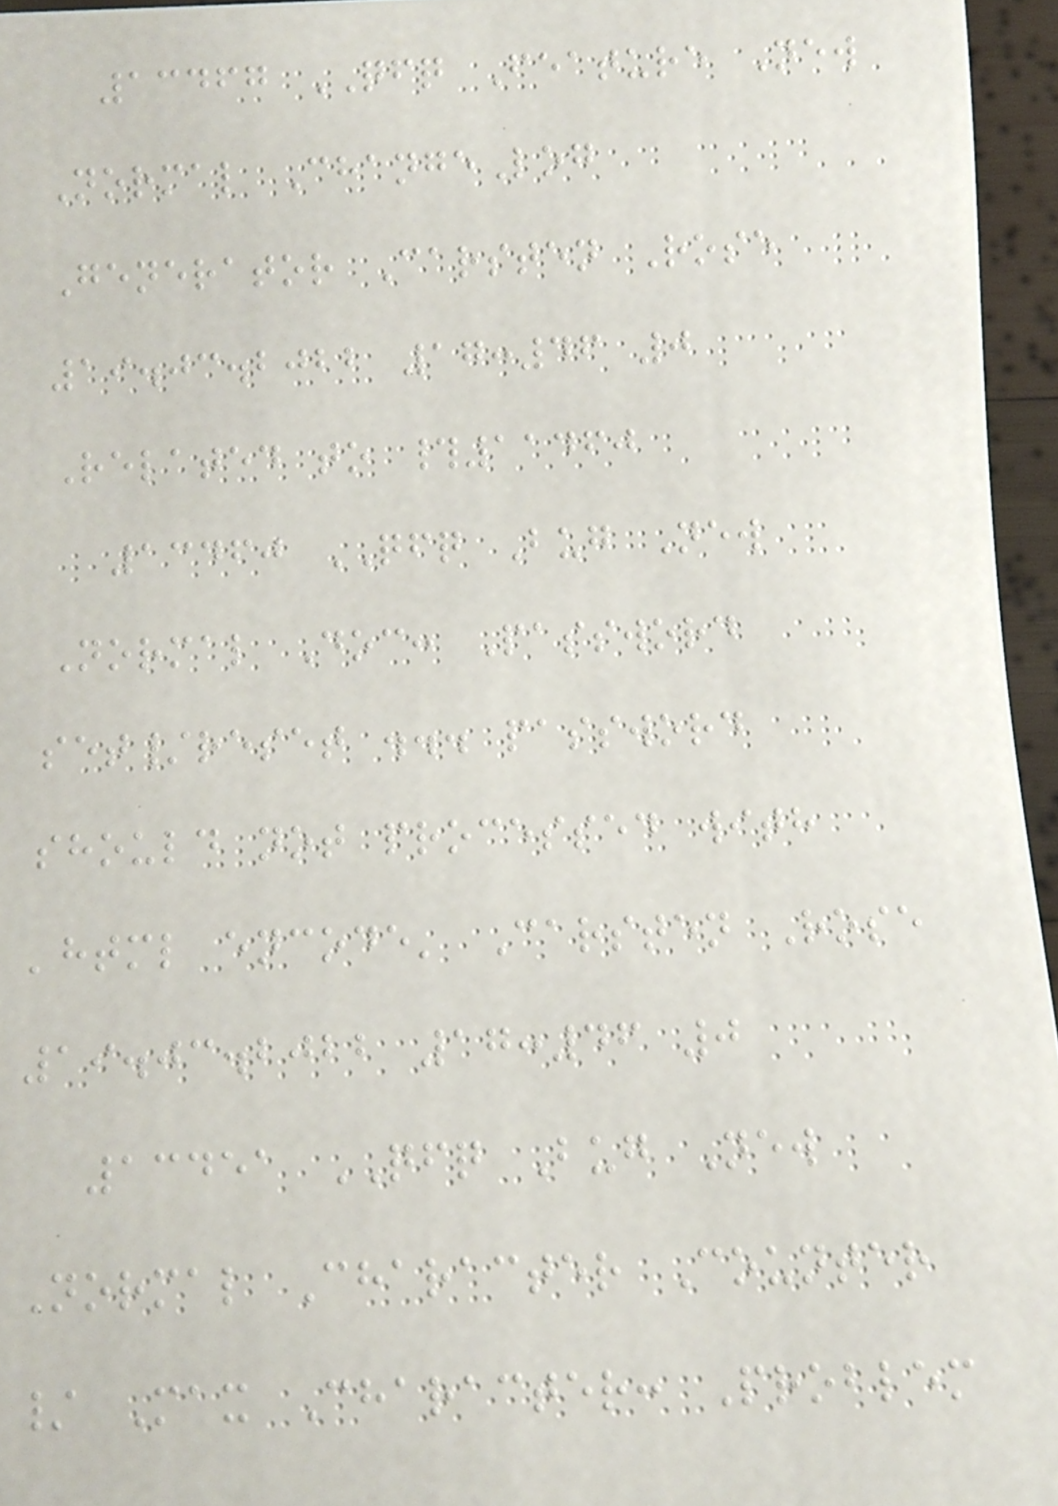13467 QFQ Feature New
Normal ChangeLog
Generator Carsten Rose
19.03.2022 17:46 0
Related to #11460
13460 QFQ Bug New
Normal Doc: Password
set/reset ... password
should not processed with
'html encode' Carsten Rose
19.03.2022 17:46 0
13451 QFQ Bug New
Normal Character Counter
/ Max Character: Problem
